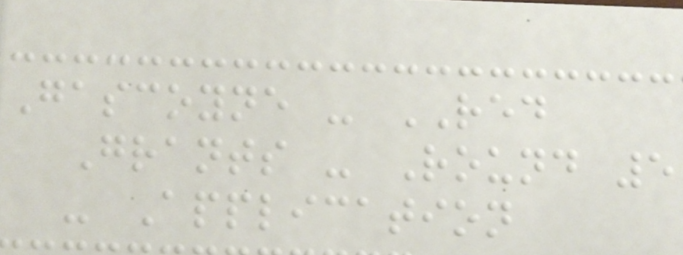Gascoyne - RED
Grants - Round 5
- Application
